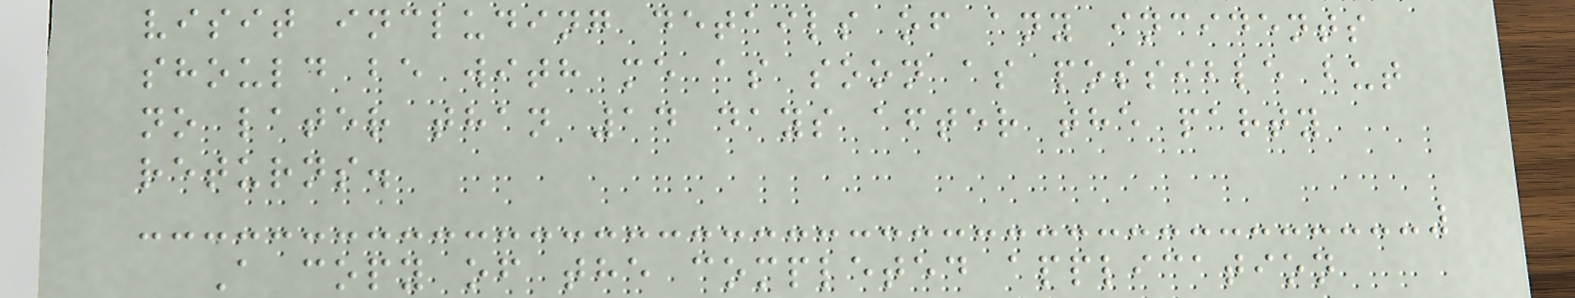visit including details of any incidents
should be with me as soon as possible but
no later than 14 days after the party
returns.
A copy of the completed application
